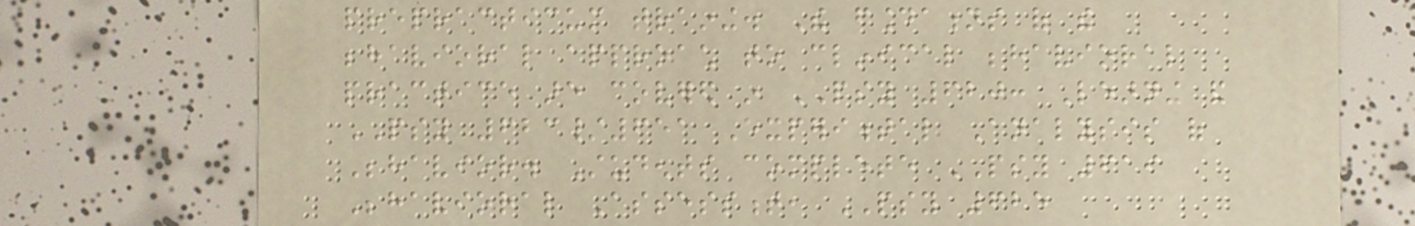prepracticum training. The foundations of the
behavioral approach to clinical behavioral
practice are covered in PSY 620: Learning and
PSY 623/651 Experimental Analysis of
Behavior. Students complete PSY 619
Behavioral Assessment, PSY 625
